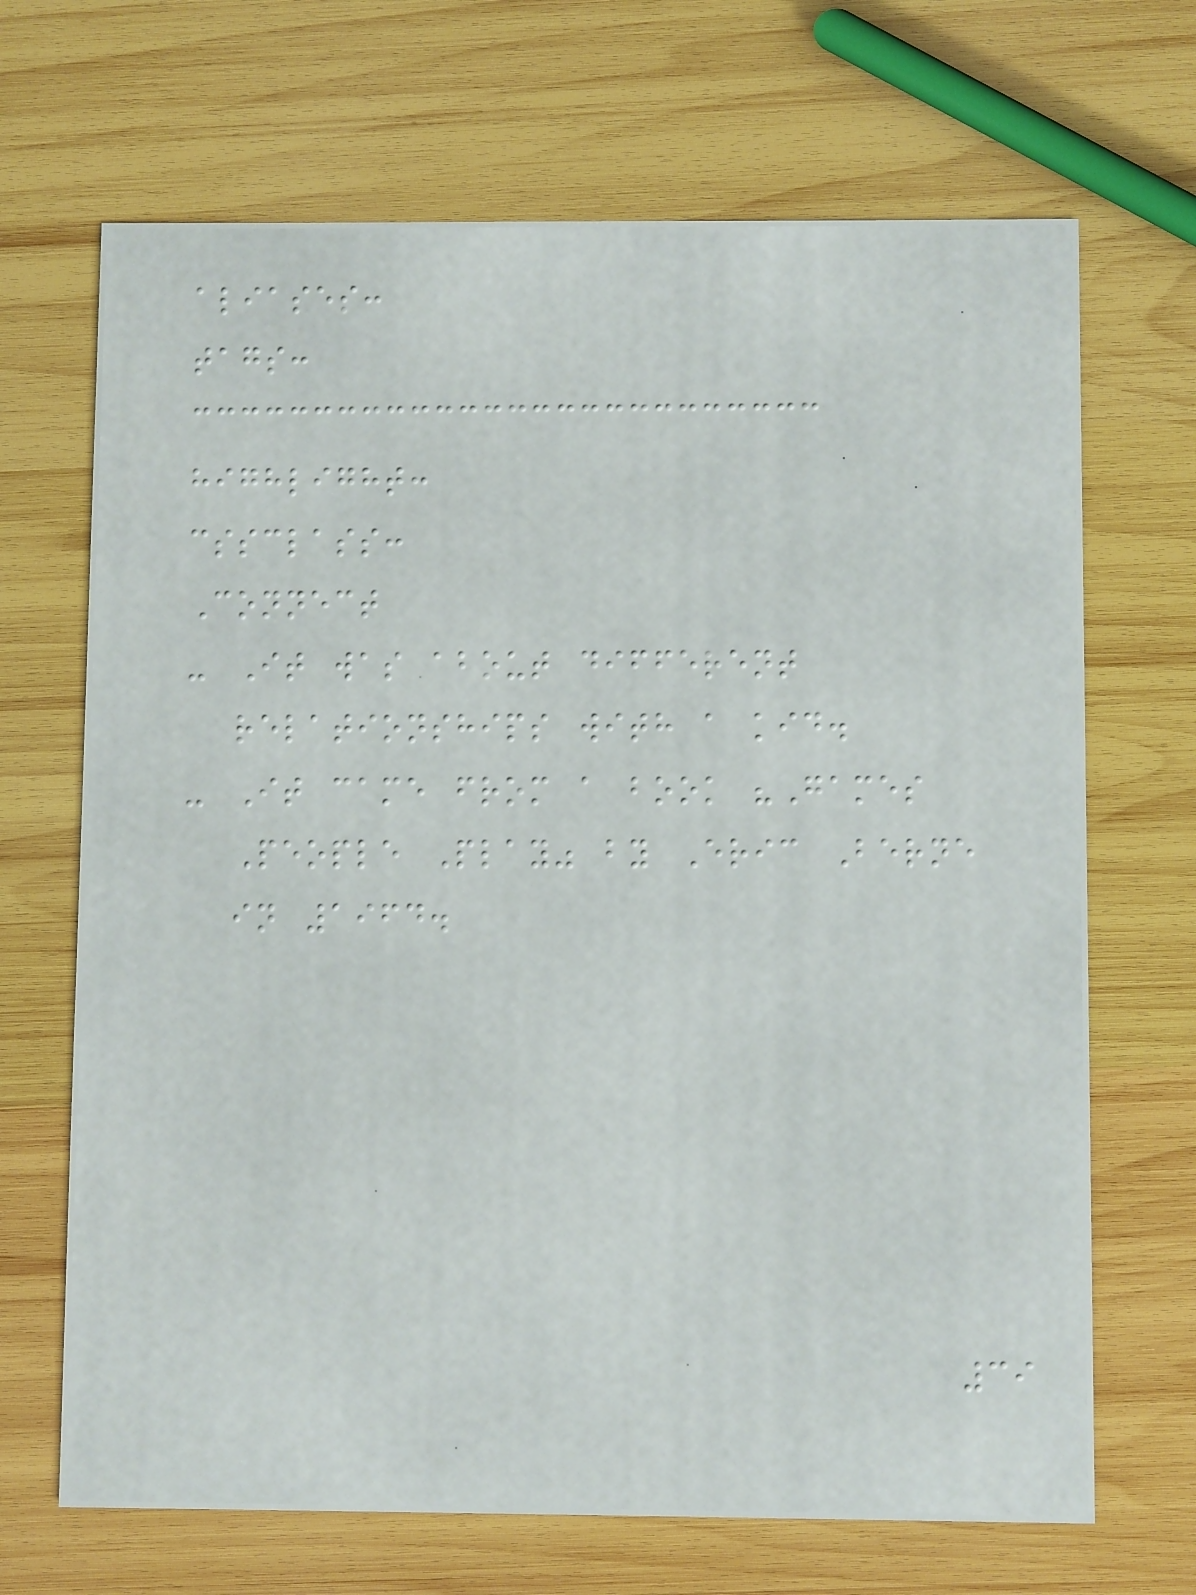aliases:
tags:
highlight:
cssclass:
Connect
- It was about different
relationships with a kid.
- It came from a book "Games
People Play" by Eric Berne
in 1964.
39
